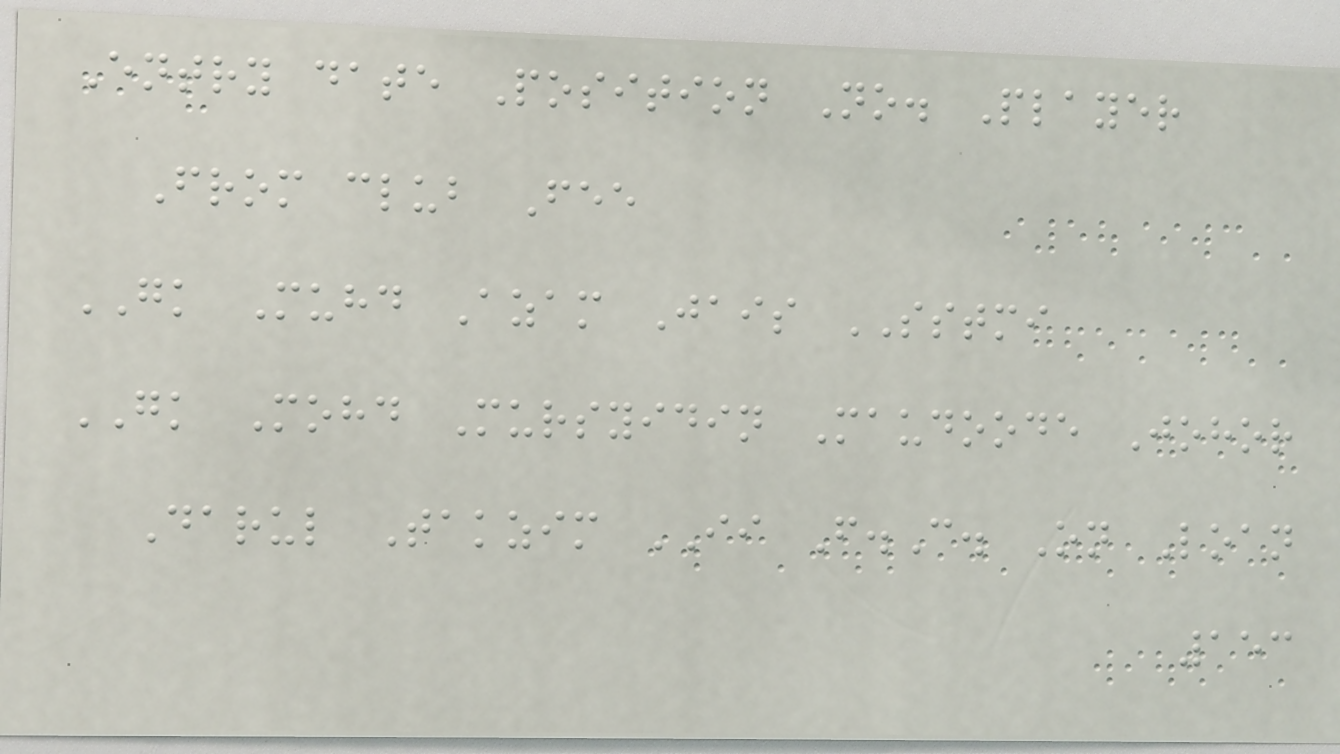Entry date Position No. Player
From club Fee
GK Muhd Azam Jais SSTMI
GK Mohd Mursyidin Maudoode Johor
Darul Takzim II F.C. On Loan
153
